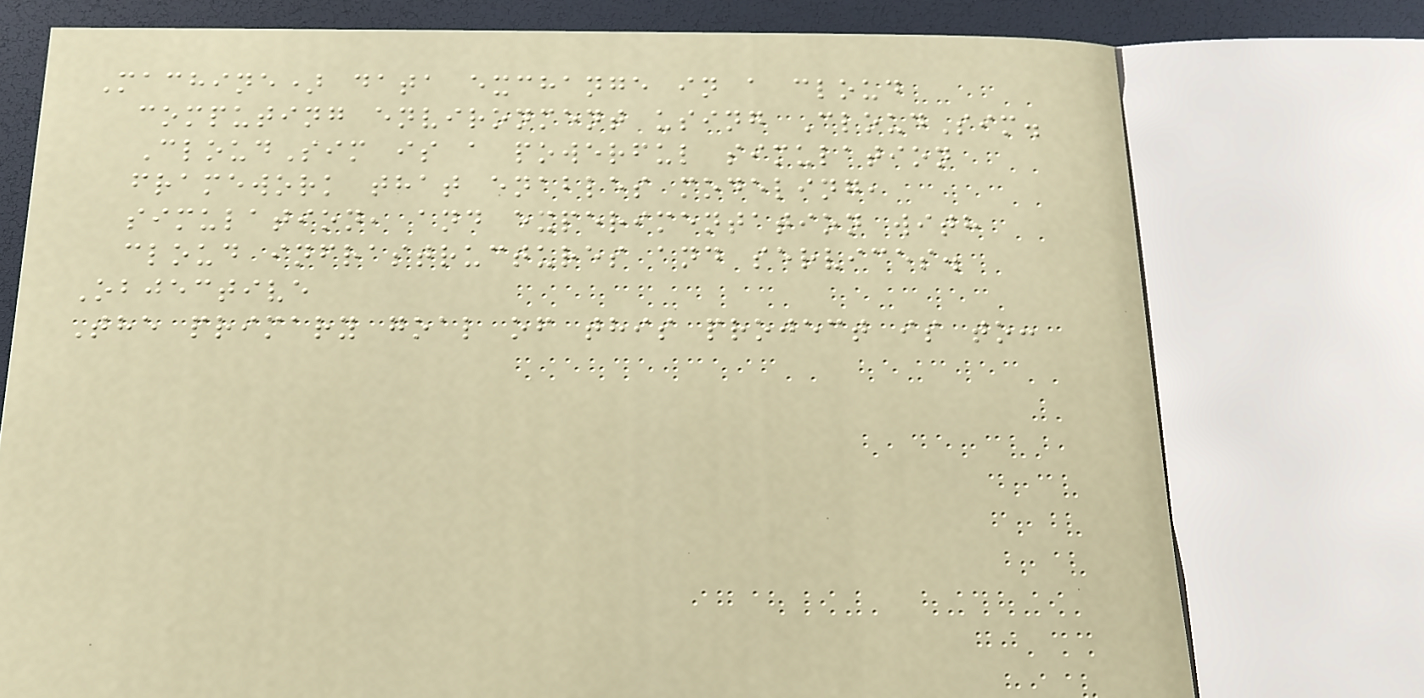Machine) data exchange in a cloud
computing environment using CloudSim.
CloudSim is a powerful simulation
framework that enables modeling,
simulation, and experimentation with
cloud infrastructures and services.
Objective
The primary goal of this project is to:
